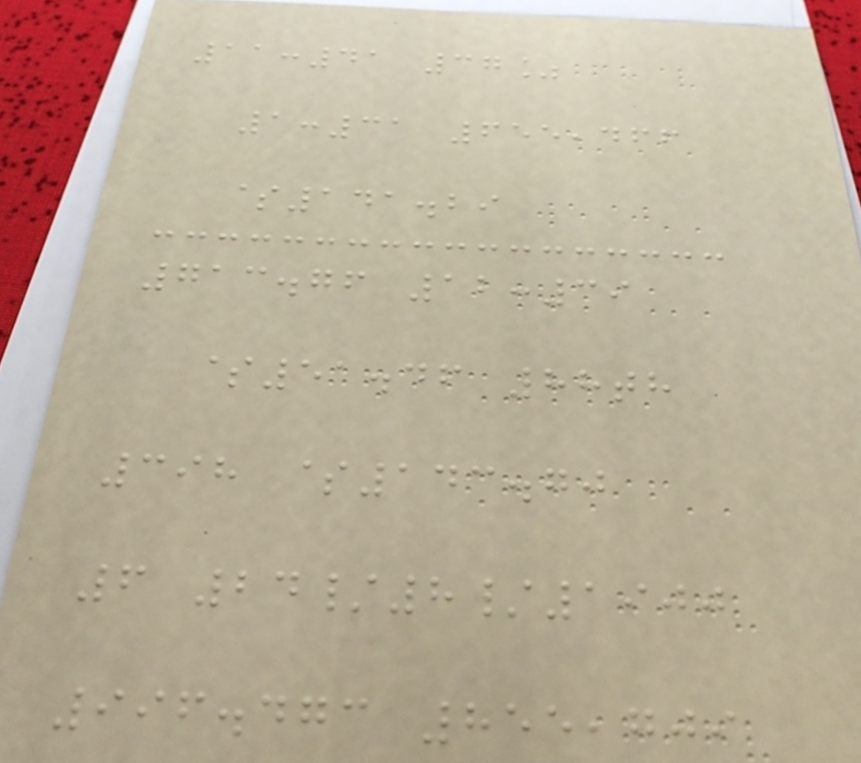11:41 37%
1:31 655,466
$141.29
713.76 12:39
$51.46 88th
398 $143.70
6 24/8/1900
996.473 855,709
